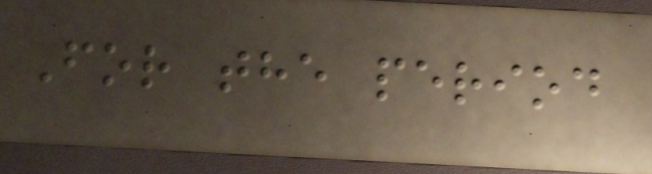For the period
